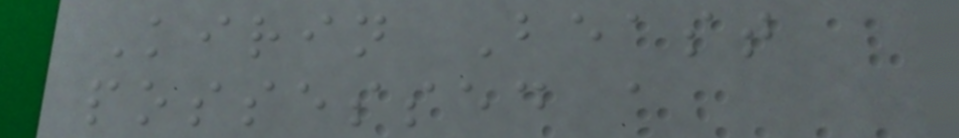Kirin Beast
possessed a
